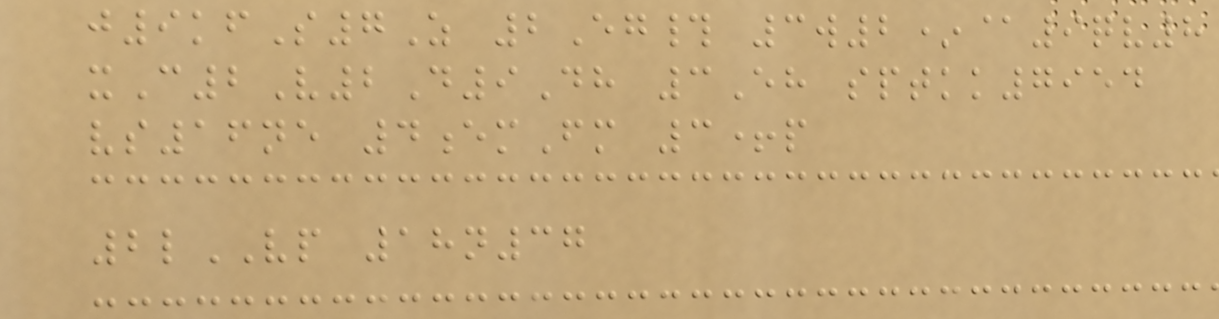j9kfS7Z 2Eg# 3w2*@9qv8
xC2V2D9Dh 3Eh sptkk7954
vs16ne 4emFm 3+p
2lVP 18n37
